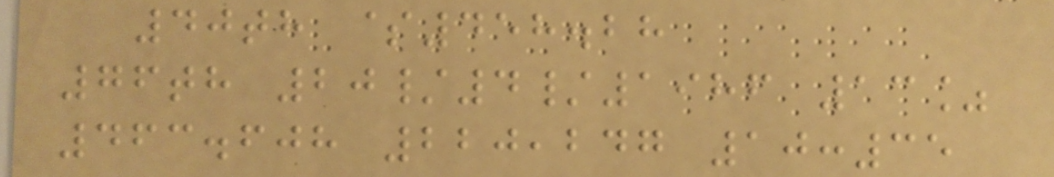40th $458.28
76th 20/4/1986 13%
463.608 220,247 10:35
